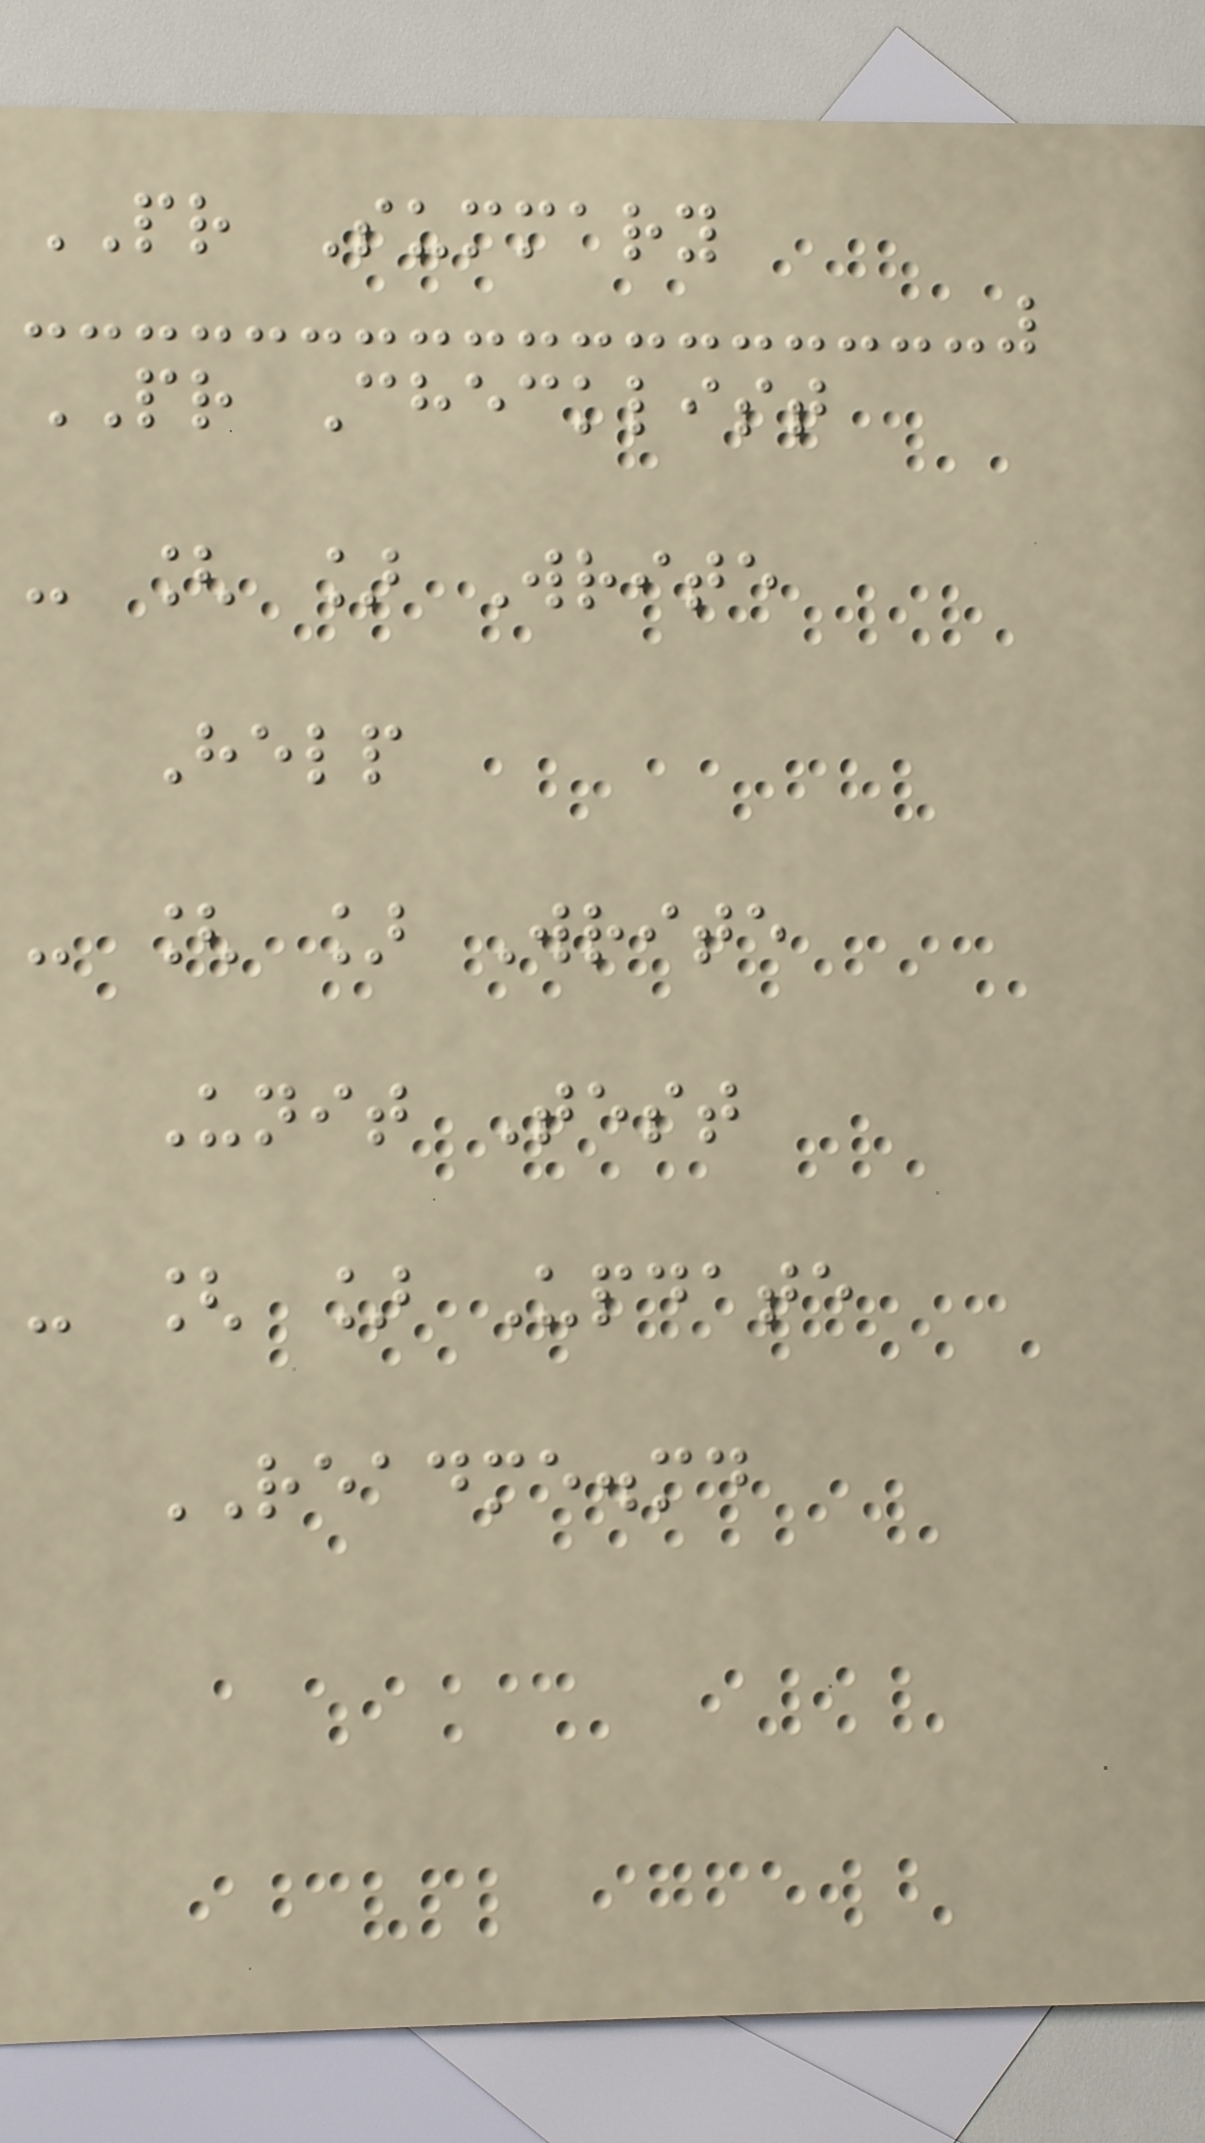PR Summary
PR Checklist
- [ ] Write
Help
- [ ] Write
Unit Test
- [ ] Update
README.md
